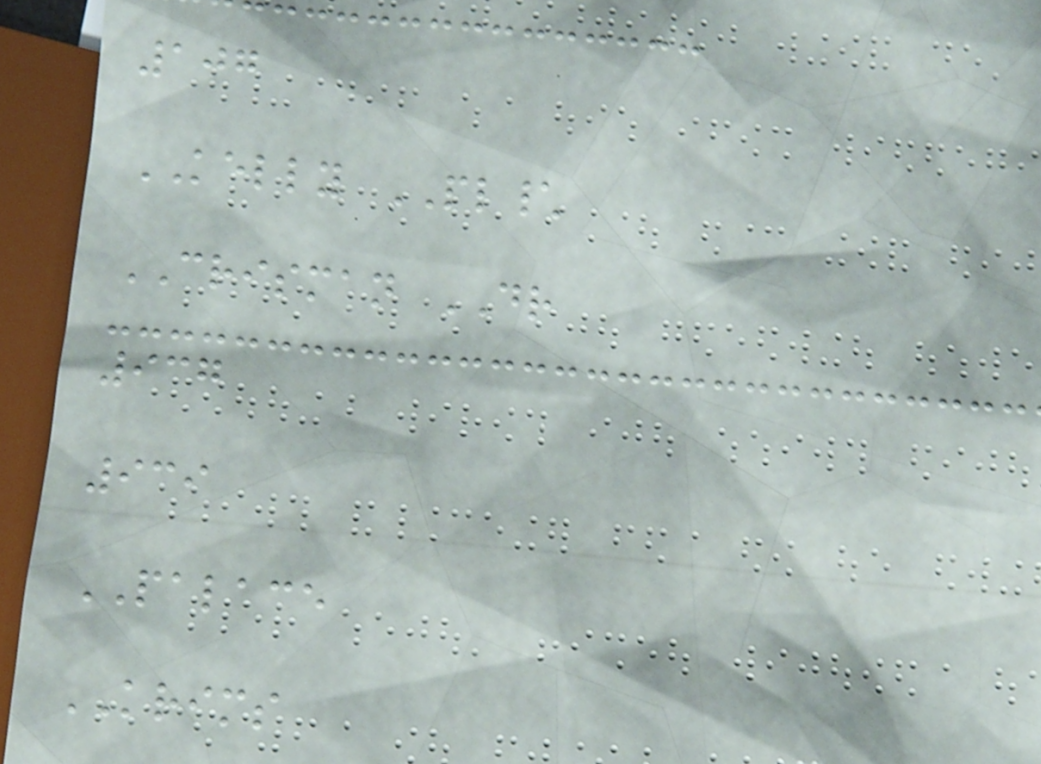107
KELLY PL\
CRISMAN DR
937
939
PALACE
KRIMS
